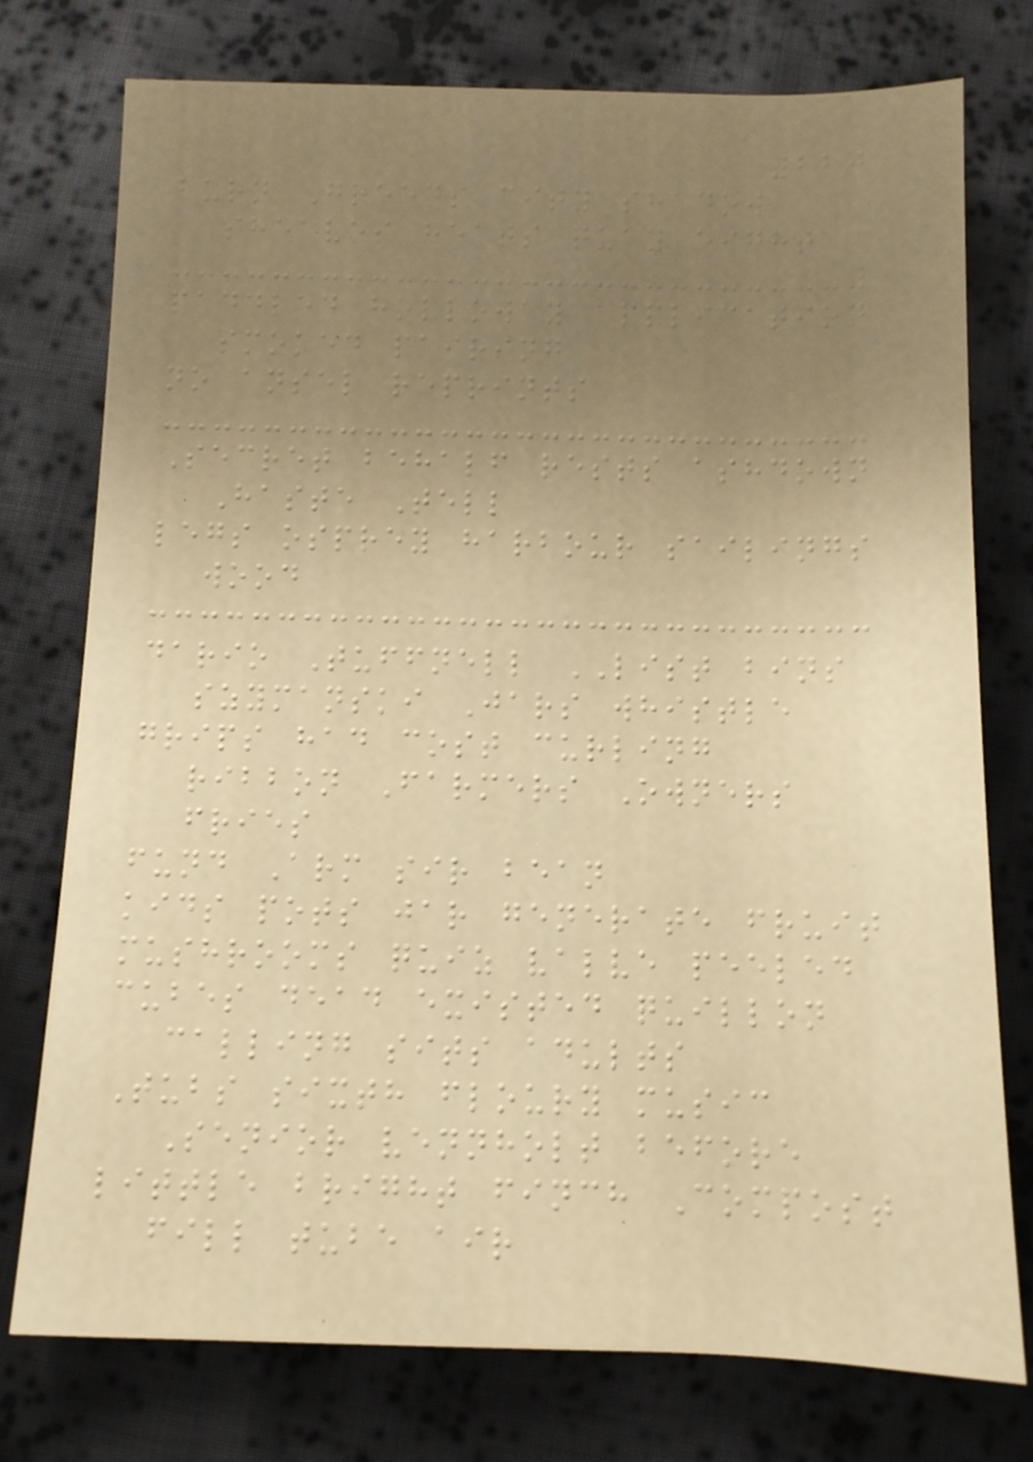220
burn Greens city shadow
sheaves heats quay eight
paddled holloway application
smoked pairing
no ansel reprints
Secret behalf rests ashdown
Haste Tell
legs osprey harbour sailings
wood
dario Tuffnell LIST bins
szymanski Jars whistle
grips had cost curling
ribbon Farmers Owners
fries
fund Arm sir bean
kids pots jar generate fruit
mushrooms quiz valve peeled
cubes dead existed quillon
calling sits adults
Tubs sixth floury music
Senior vennholt before
little bright finch Compost
fill tube air
